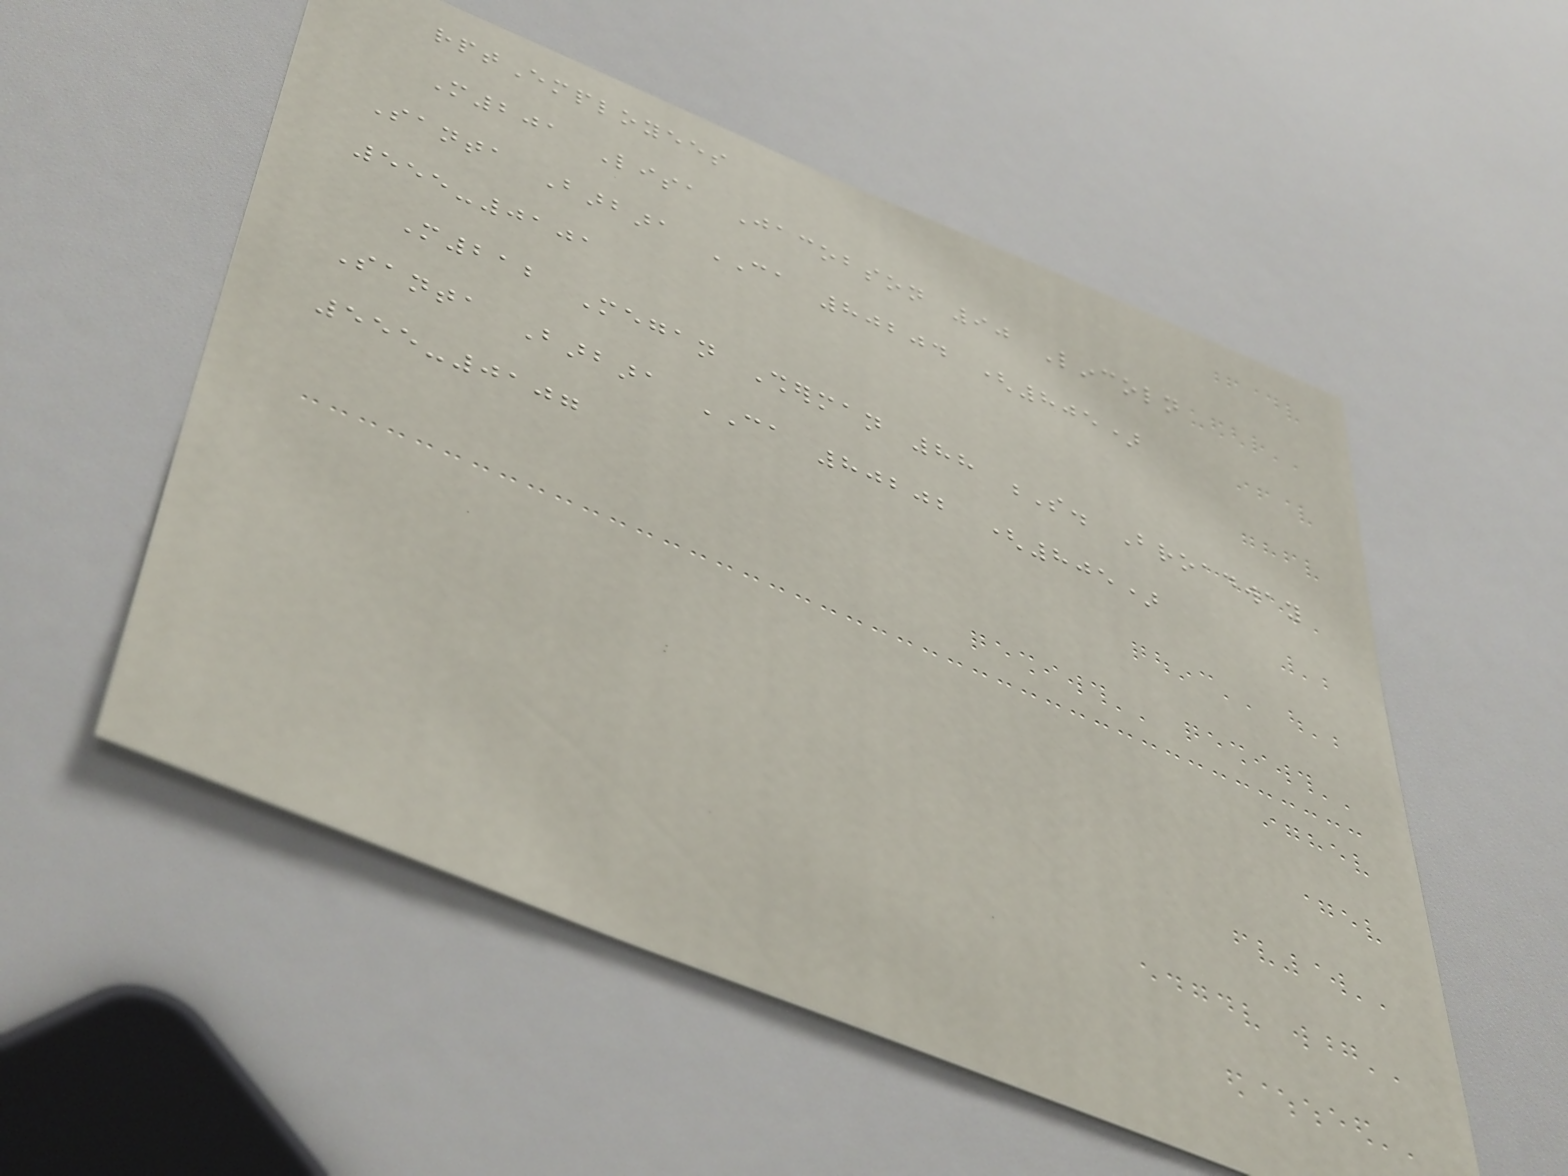rptEmployees
M201 Lisa Jacobson 90 Lincoln
Santa Barbara CA 80204 (805)
555-0101
M212 Megan Sherman 88 S. Broadway
Santa Barbara CA 80202 (805)
555-0107
